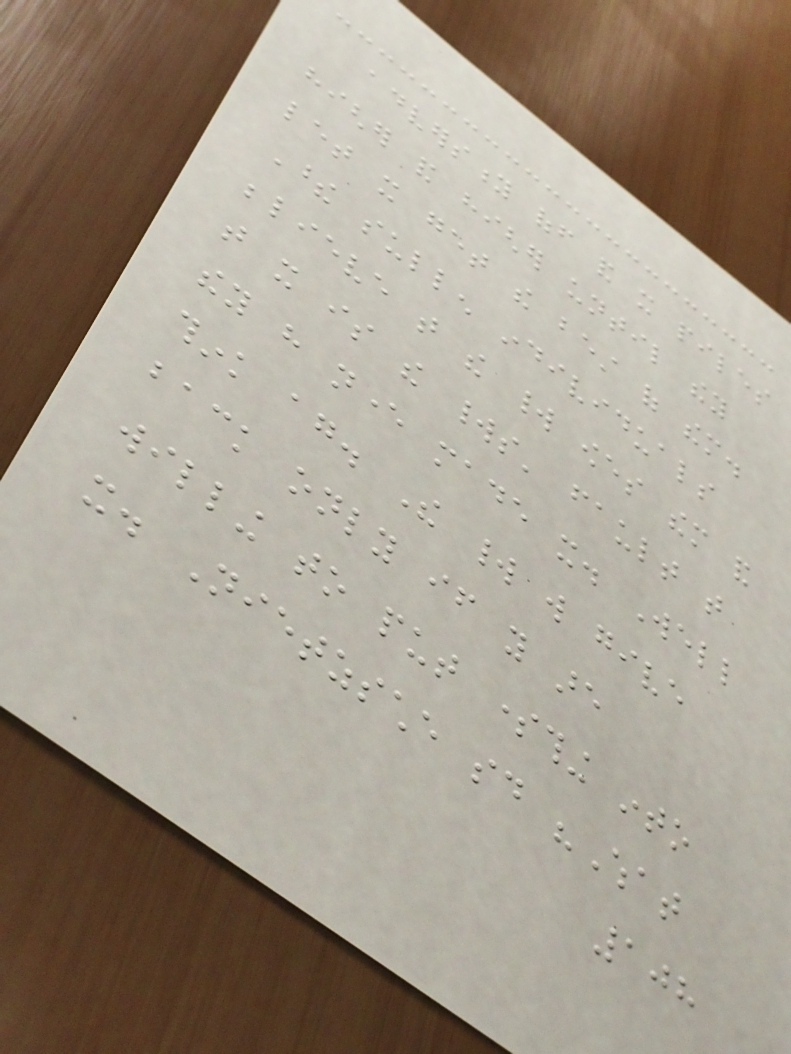adversity off and it piles
higher and higher until they
let it get the best of them.
These sullen individuals
believe that the world owes them and
that it is the worlds' fault that
they have never made it. Well
think again. The world will give
back only if you are
willing to put something into
it. Nietzsche said "What
108
